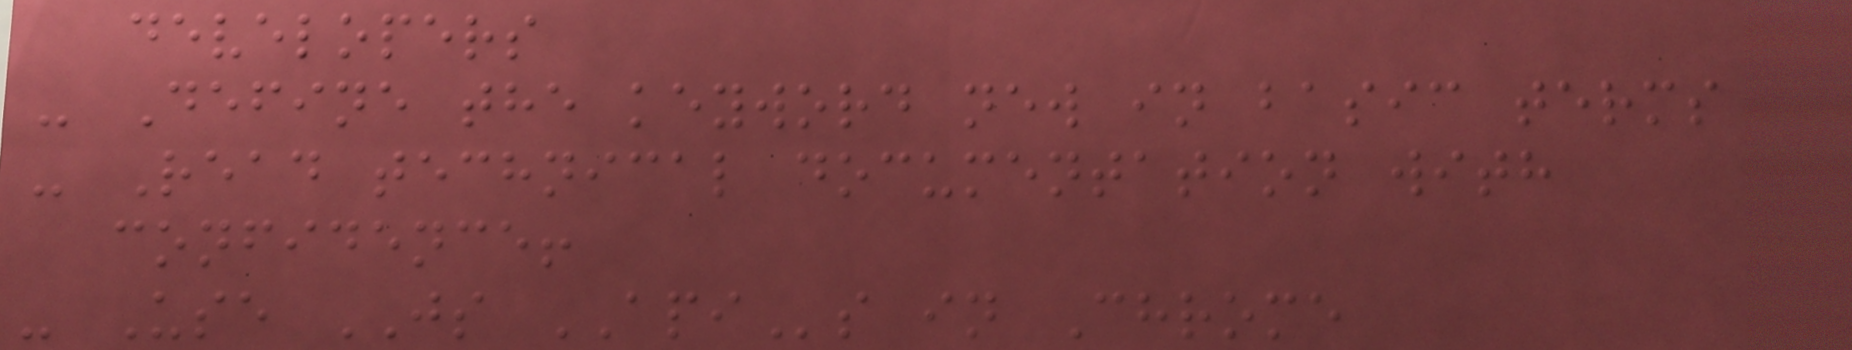developers
- Define the keyword new in basic terms
- Read technical documentation with
confidence!
- Use JS APIs in Chrome
